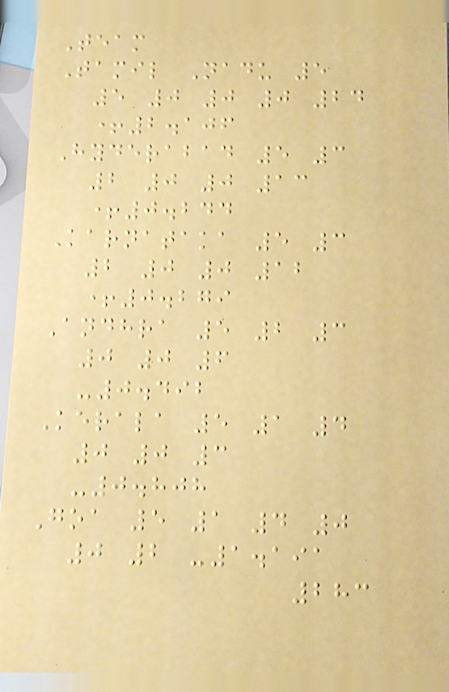Team
Tamil Nadu 5
5 0 0 0 24
+2.106
Hyderabad 5 3
2 0 0 13
+0.244
Karnataka 5 3
2 0 0 12
+0.279
Andhra 5 2 3
0 0 6
-0.492
Kerala 5 1 4
0 0 3
-0.808
Goa 5 1 4 0
0 2 -1.191
283
